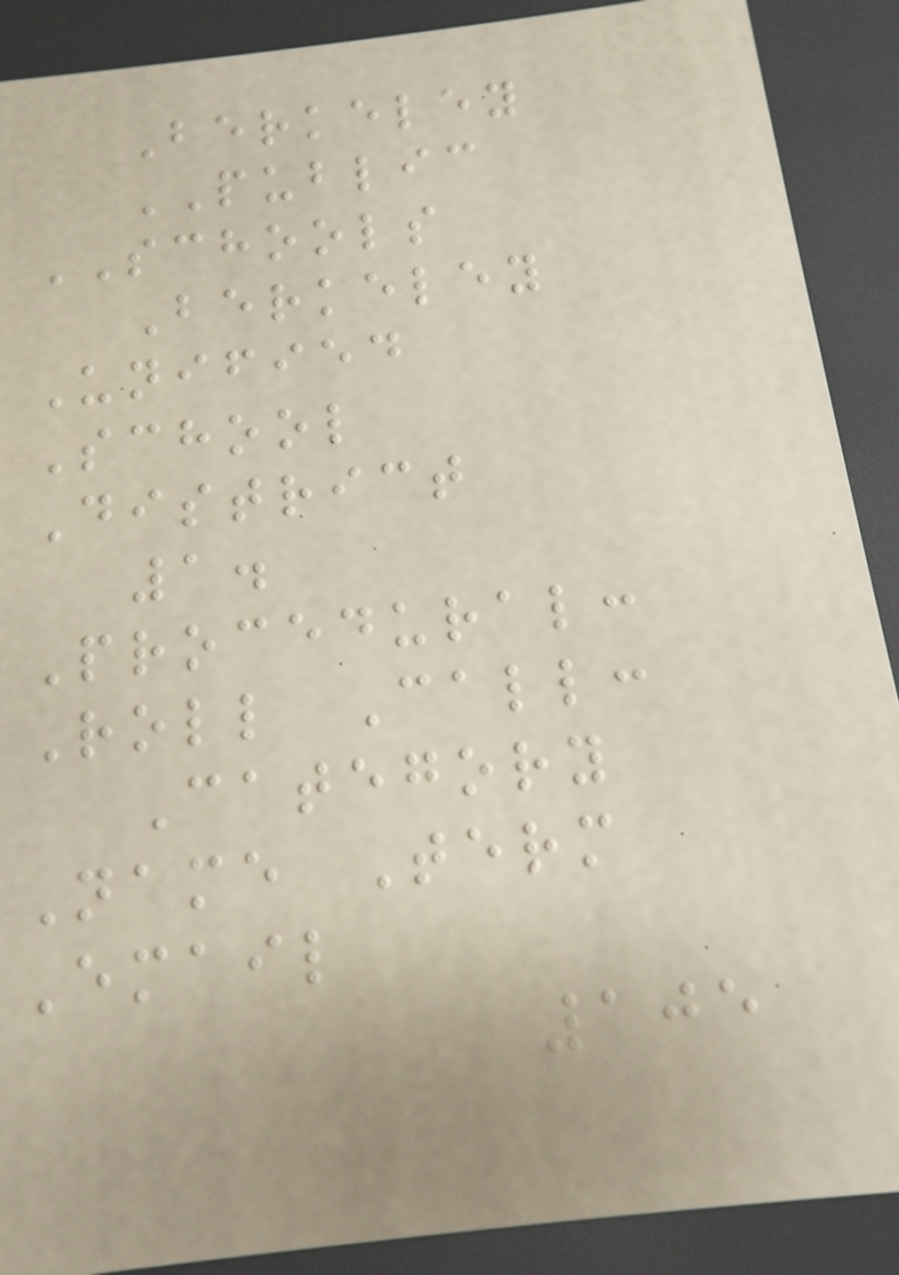Berkeley
PUBLIC
SCHOOLS
Berkeley
Unified
School
District
1.
Procedural:
Roll Call:
Category
Name Term
Email
105
